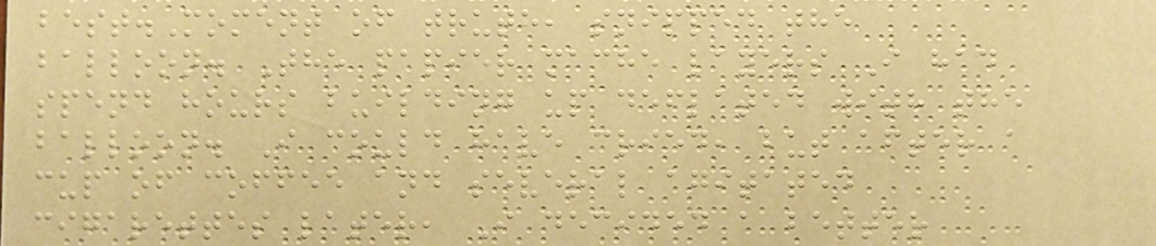best.Moment of truth, snipped the
balloon. The papier mache layers I had
spend hours building up deflated with the
balloon. I could have cried, but after a
cup of coffee and several agitated
cigarettes later, I decided a better
